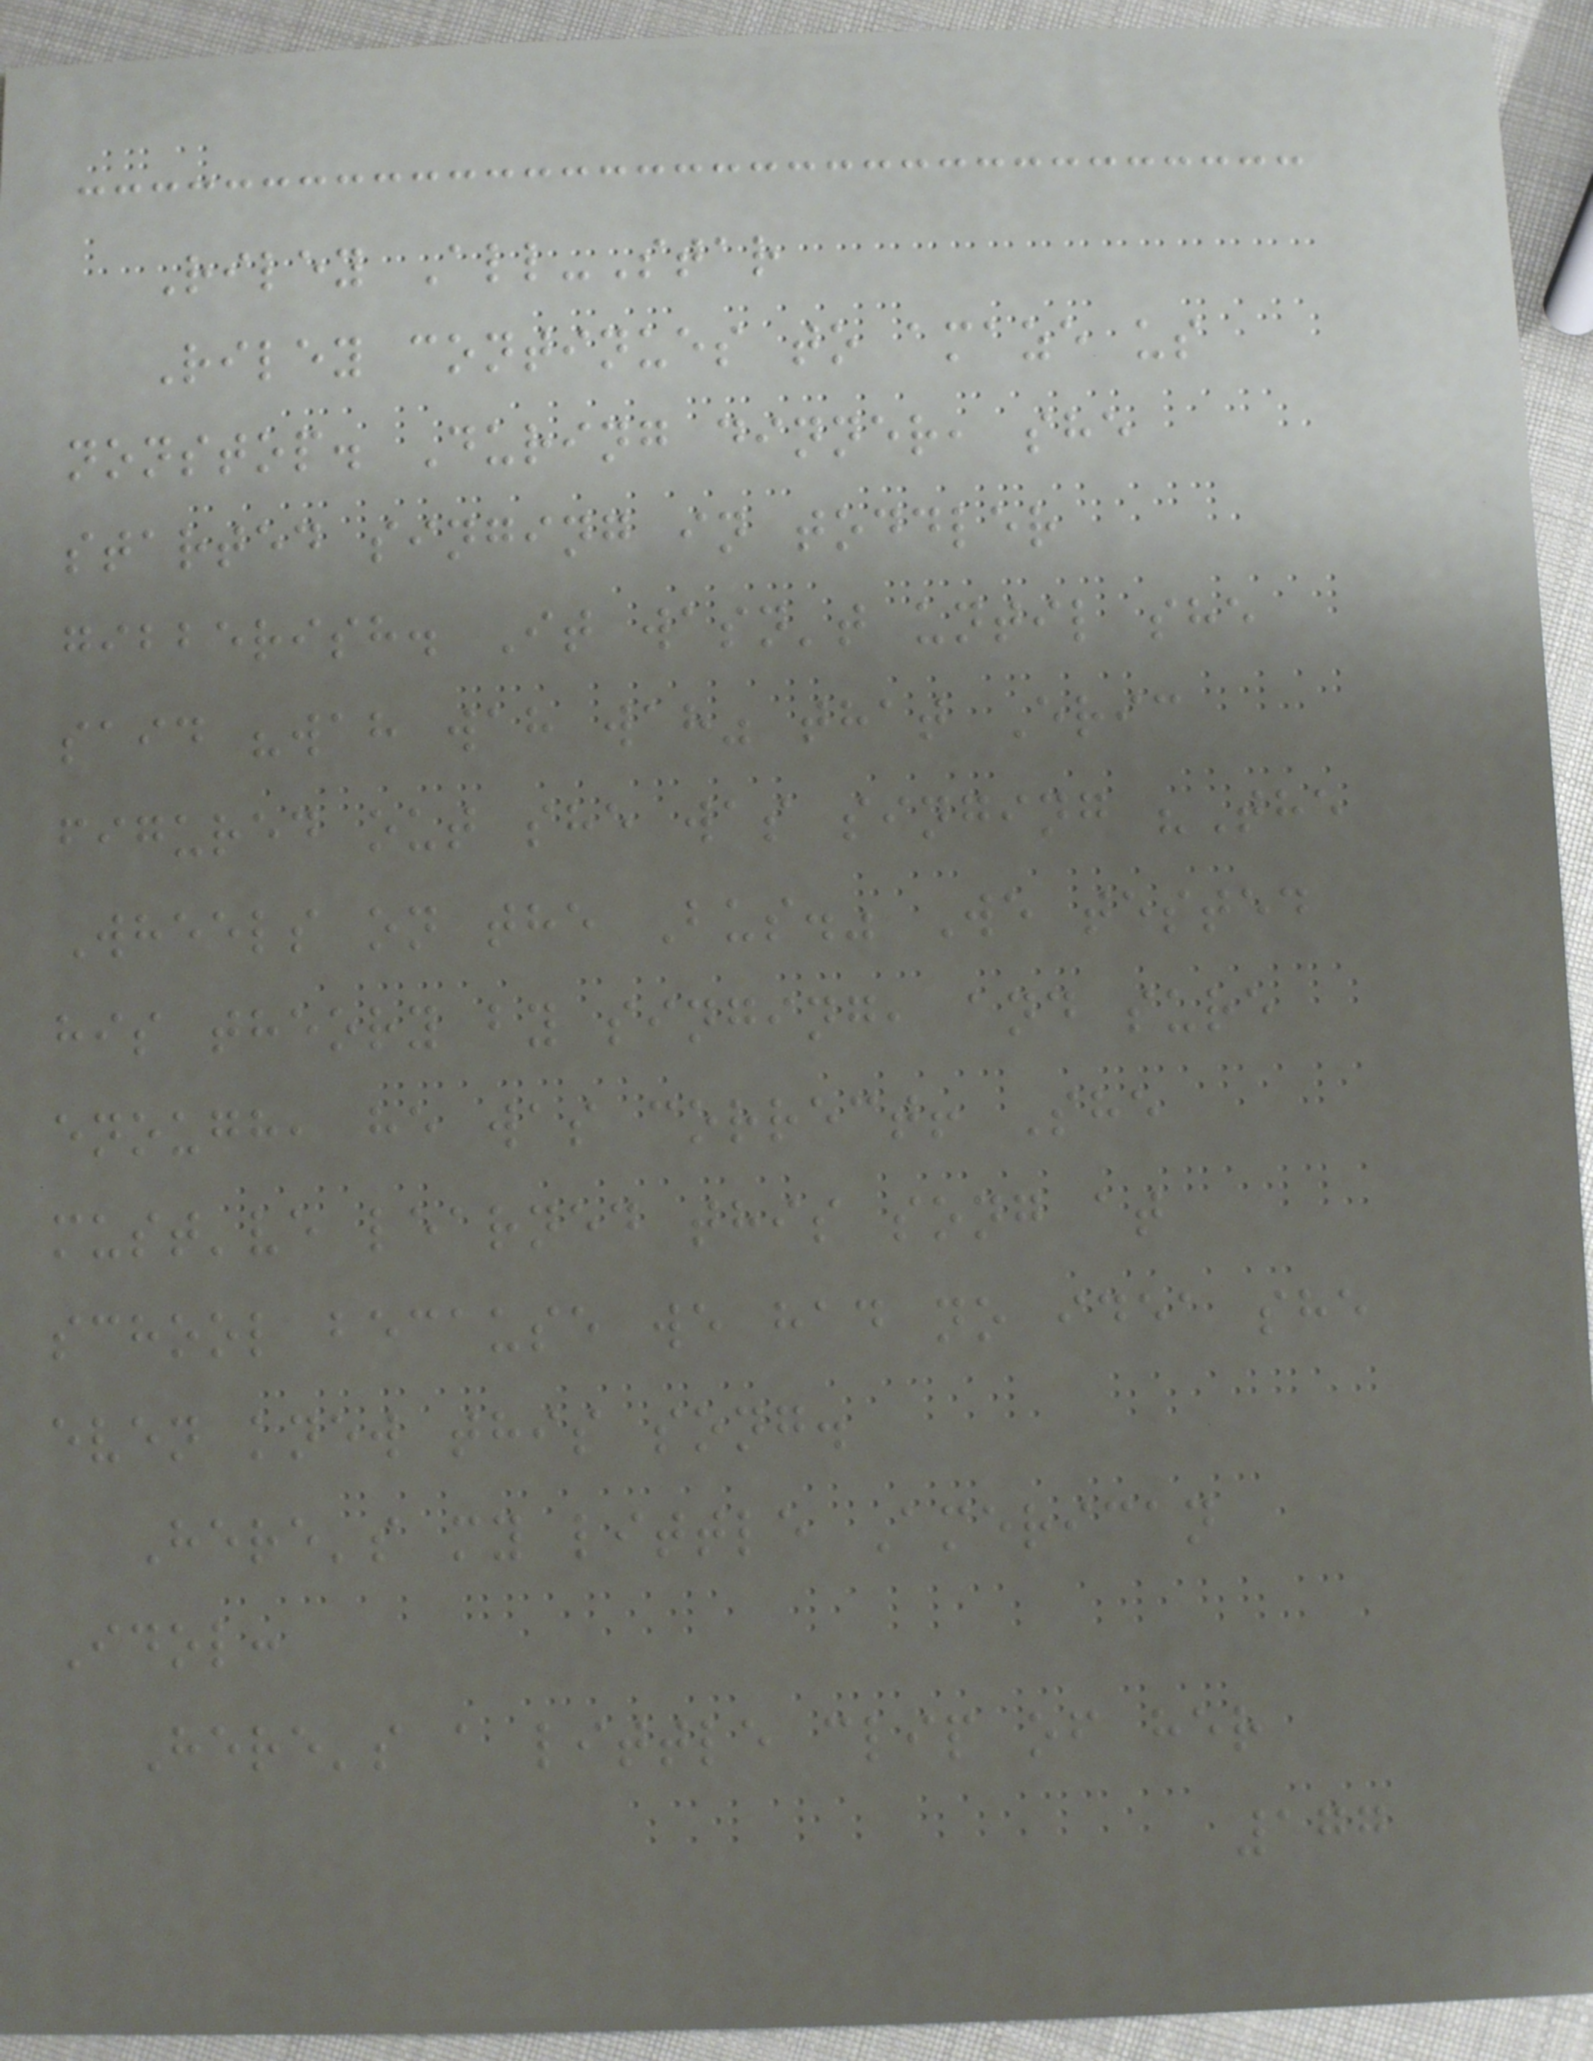Riley All-Star
Riley continues to amaze us
nonstop. During dinner, she
started singing in toddler
gibberish. It wasn't until she
said "wah wah wah" that Eric
figured out she was singing "The
Wheels on the Bus." We tested
his theory by singing, and sure
enough, he was correct! She
must've learned this song at
school because we had no idea she
even knew this song.
Here's my little American
Idol:
Here's a little clip of her
177
